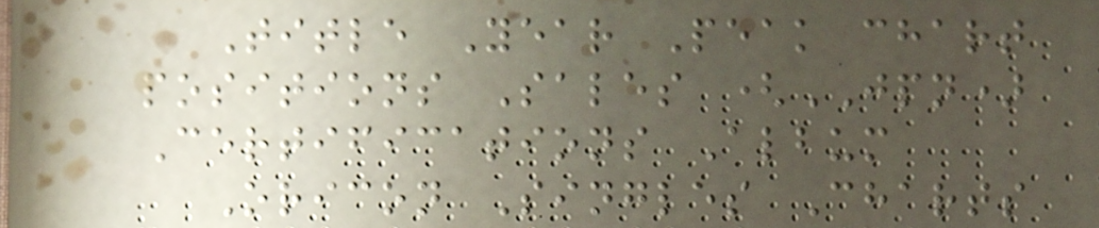Title Year Peak chart
positions Sales (JPN)
Certifications Album
Oricon Singles Charts
